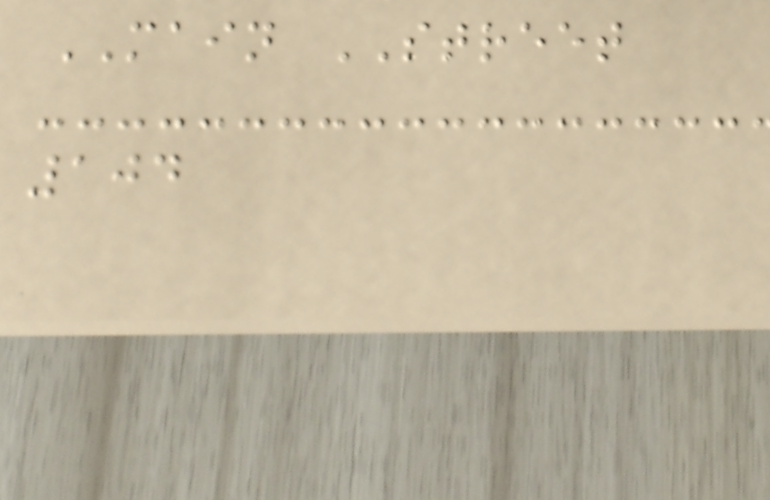MAIN STREET
104
